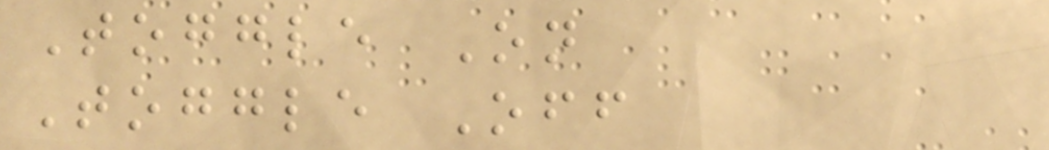Toggle On
Toggle Off
